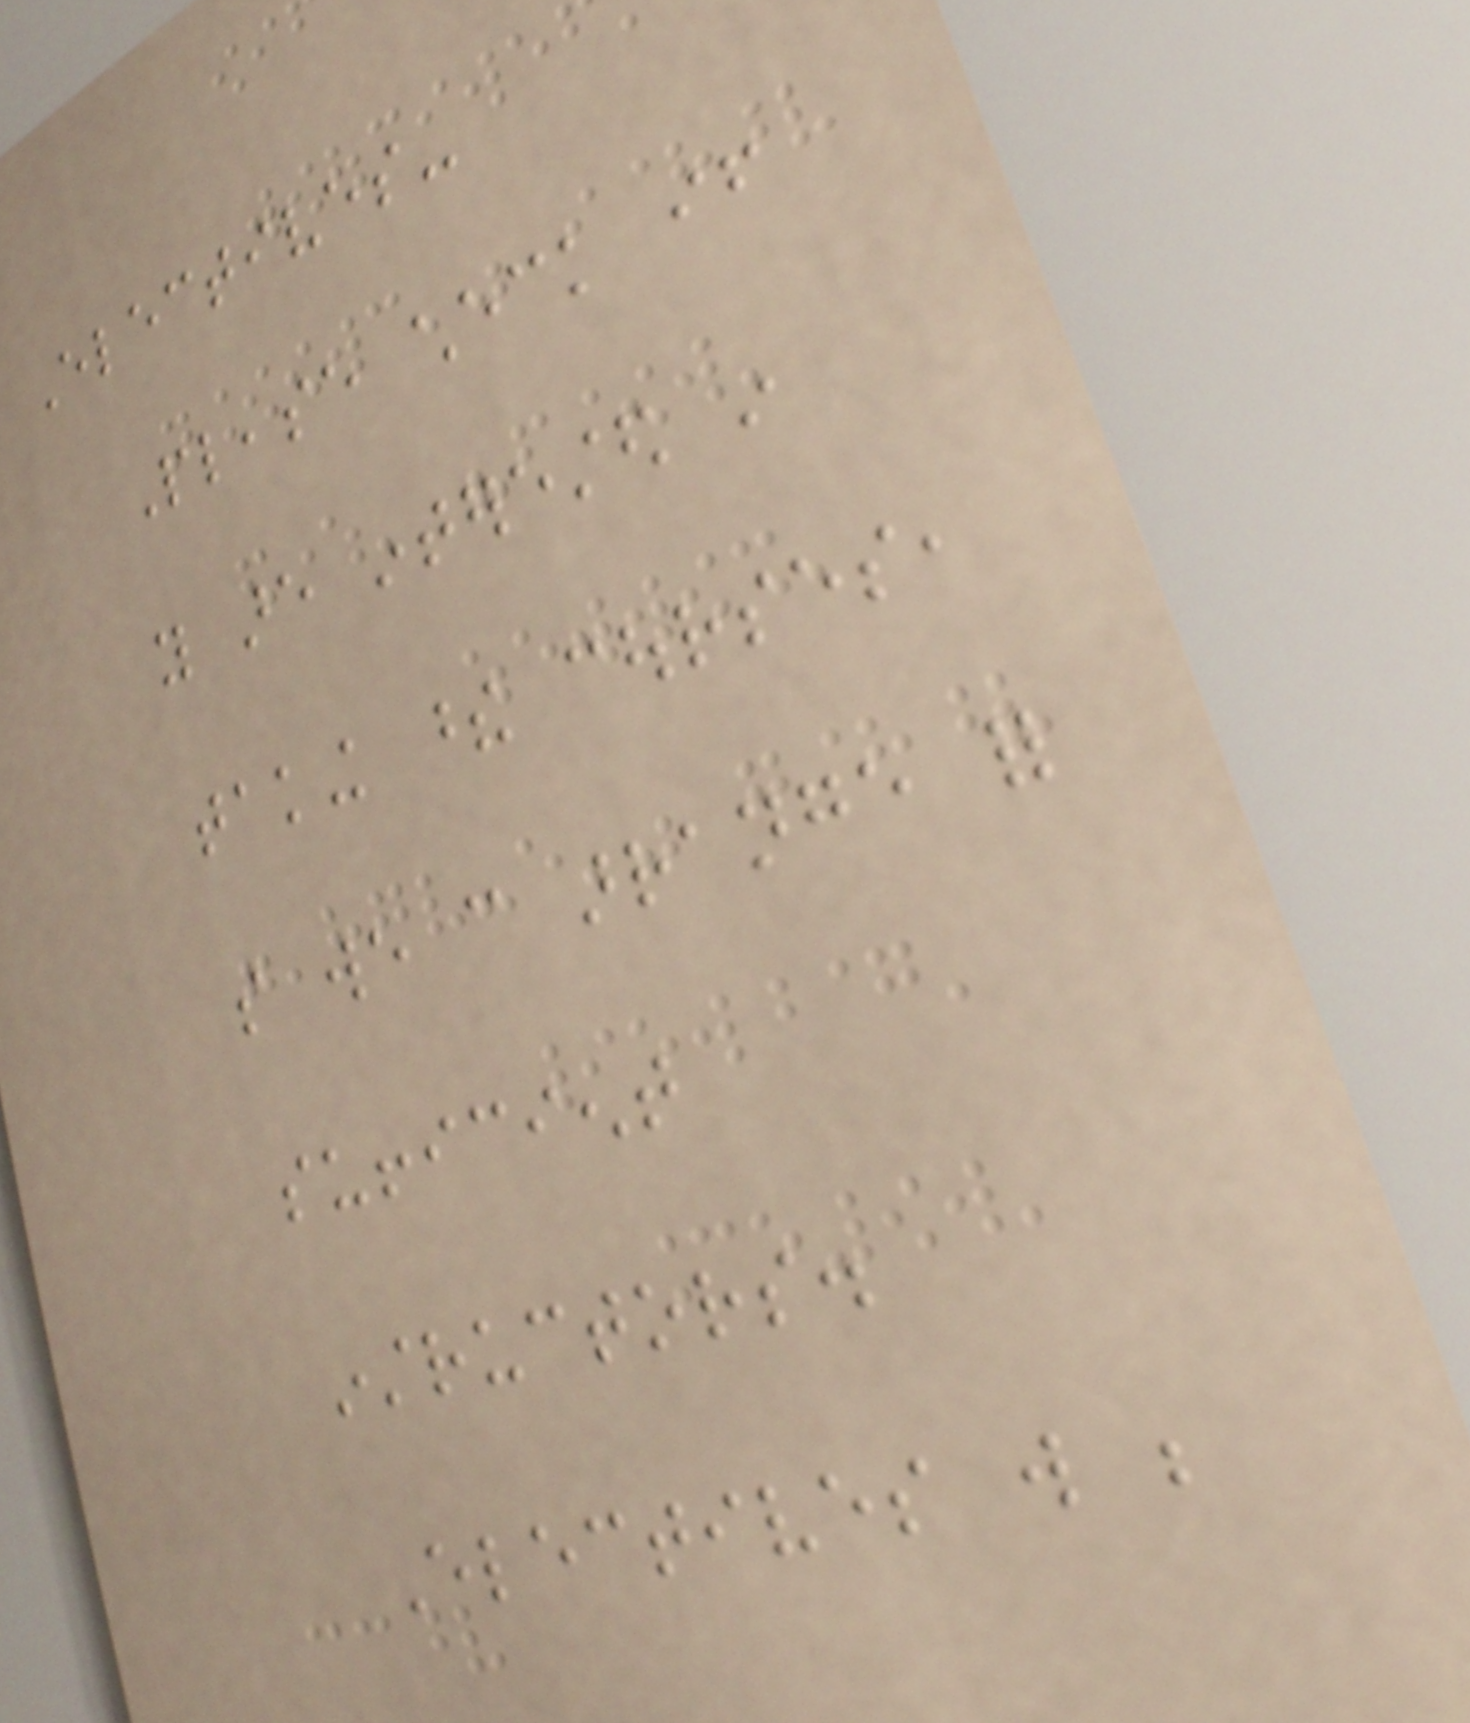Electives-
Please check if
you are interested in
taking these courses,
so we can arrange for
sufficient
instructors.
Electives will be
